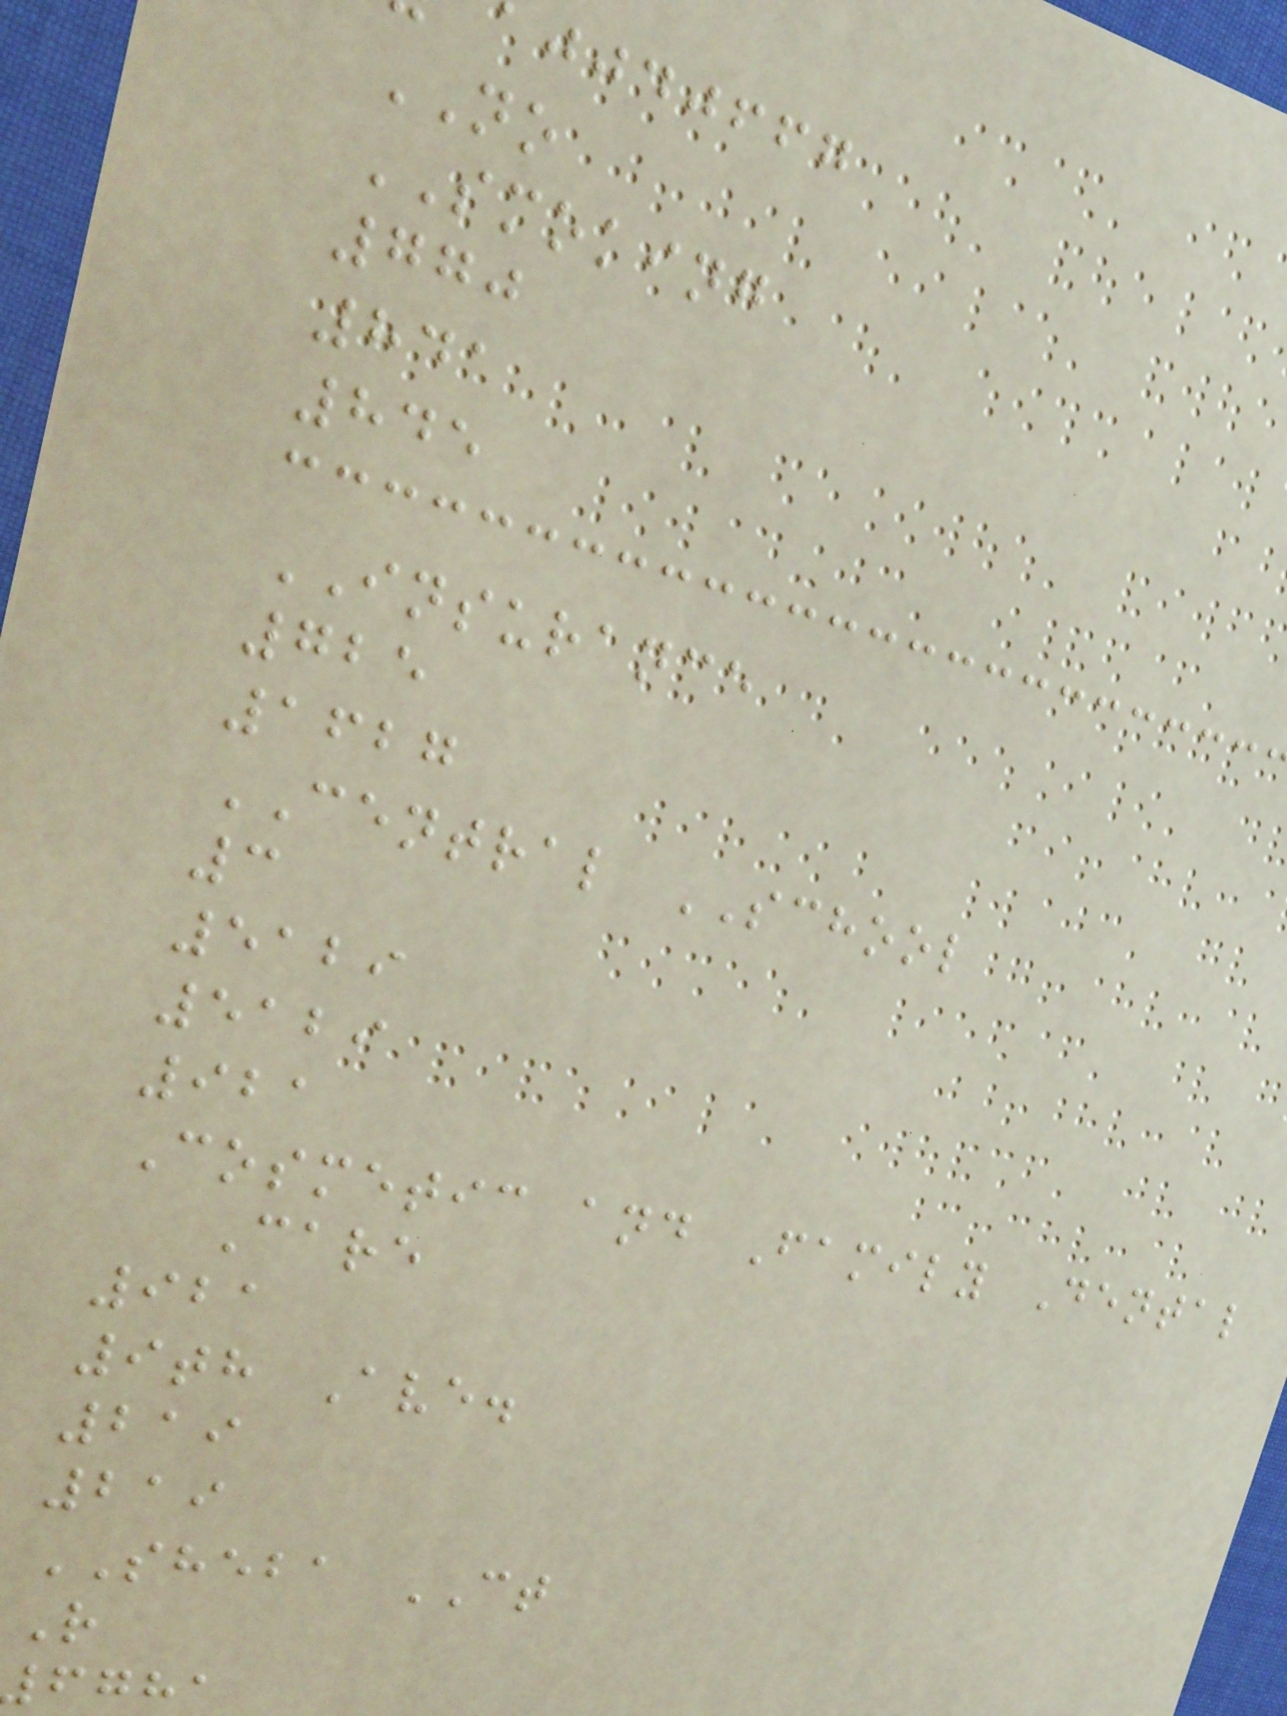jjdjffg
NO
SMOKING
770
841
845
INSURANCE
725
1627
CENTRAL SCHOOL
3
5129
5129
921
Cosmetic and Family Dental
Care
921
9th Ave.
219
219
SHEBA CT
R
